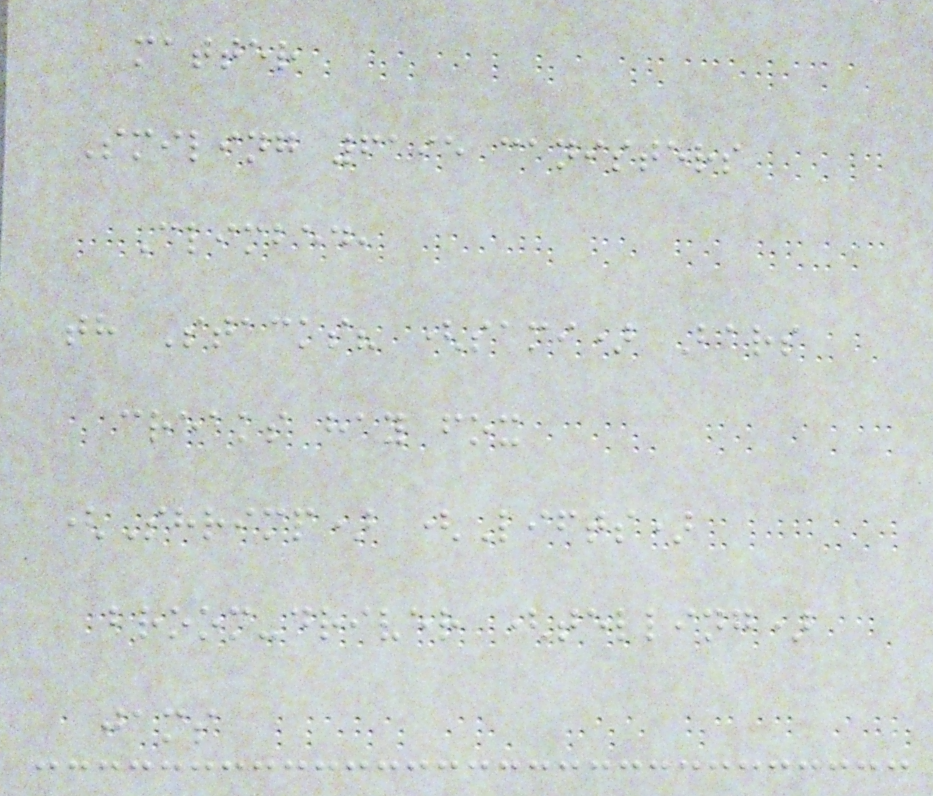matter
Smiling 6195 canisters
Climbed,
th Stacks? (sami) Bars
creaks hay fox
(Shrimp) (Lifts)
broom-driver (telling)
jams
